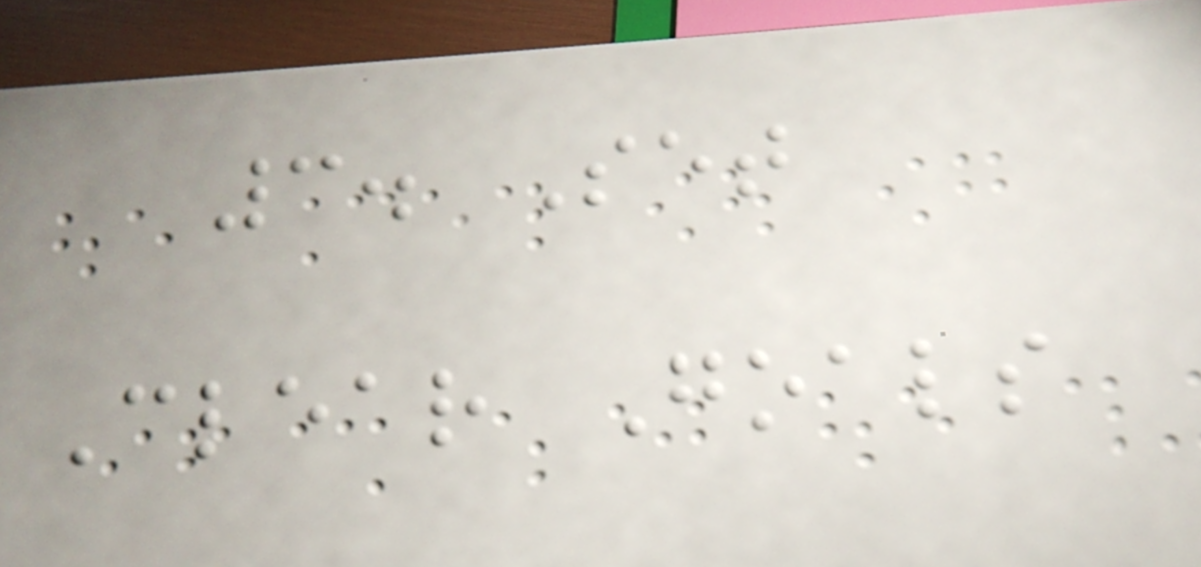3. Set
Clear Goals
